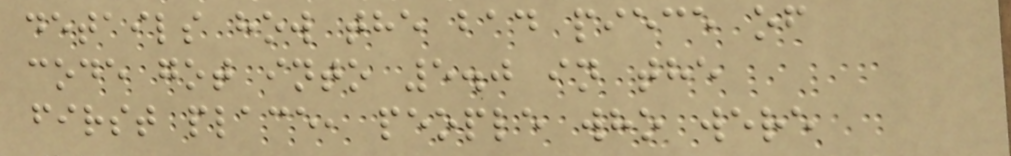details how the bad piece of
code got into 5.0 in the
first place, people who were
